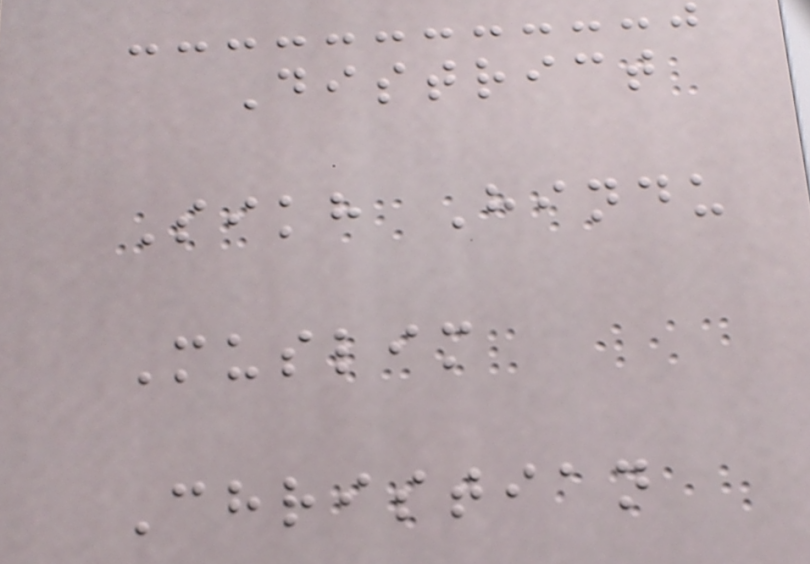District
Sikh Hindu
Muslim
Christian
